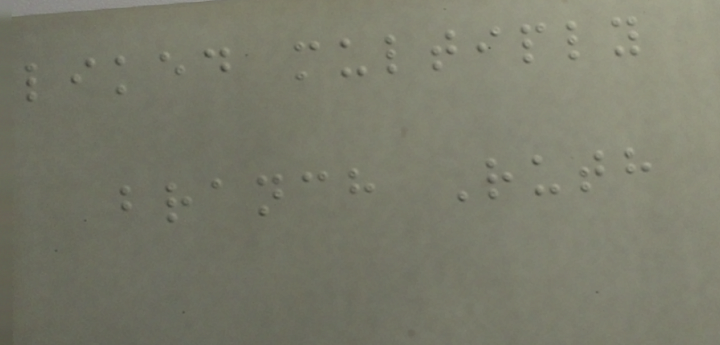liked multiply
branch Ruth
